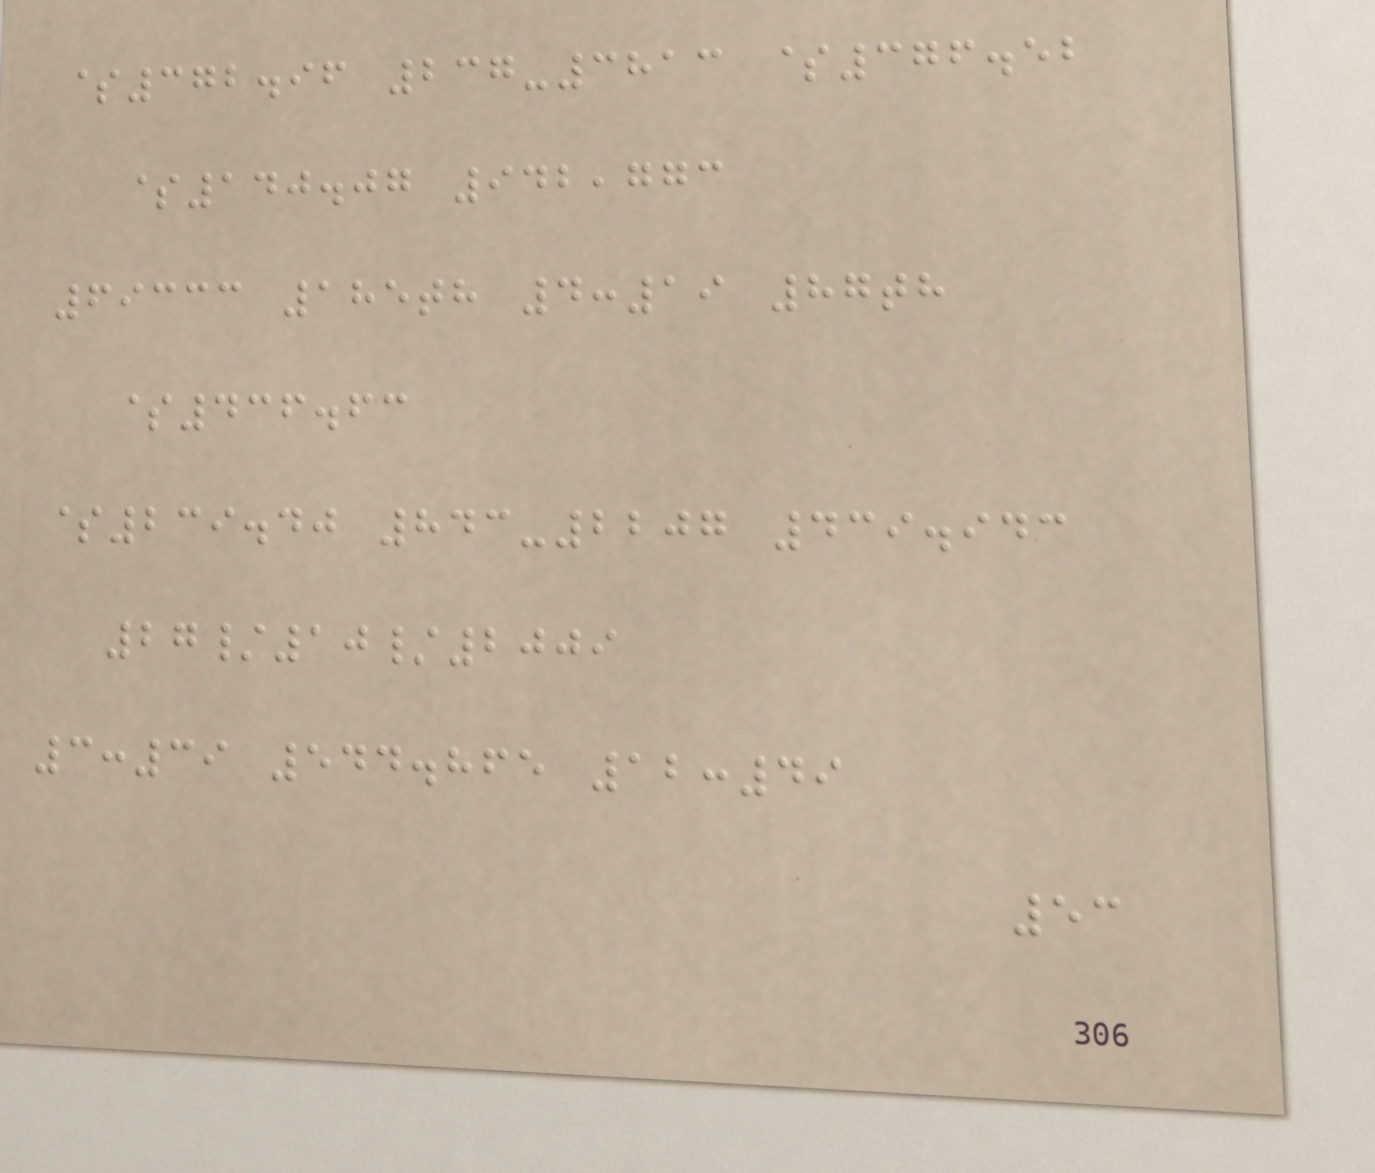$372.96 237-3813 $376.52
$140.07 942,773
69333 185th 4:19 87th
$436.63
$239.40 843-2207 439.943
27/10/2009
3:39 544.865 12:49
53
